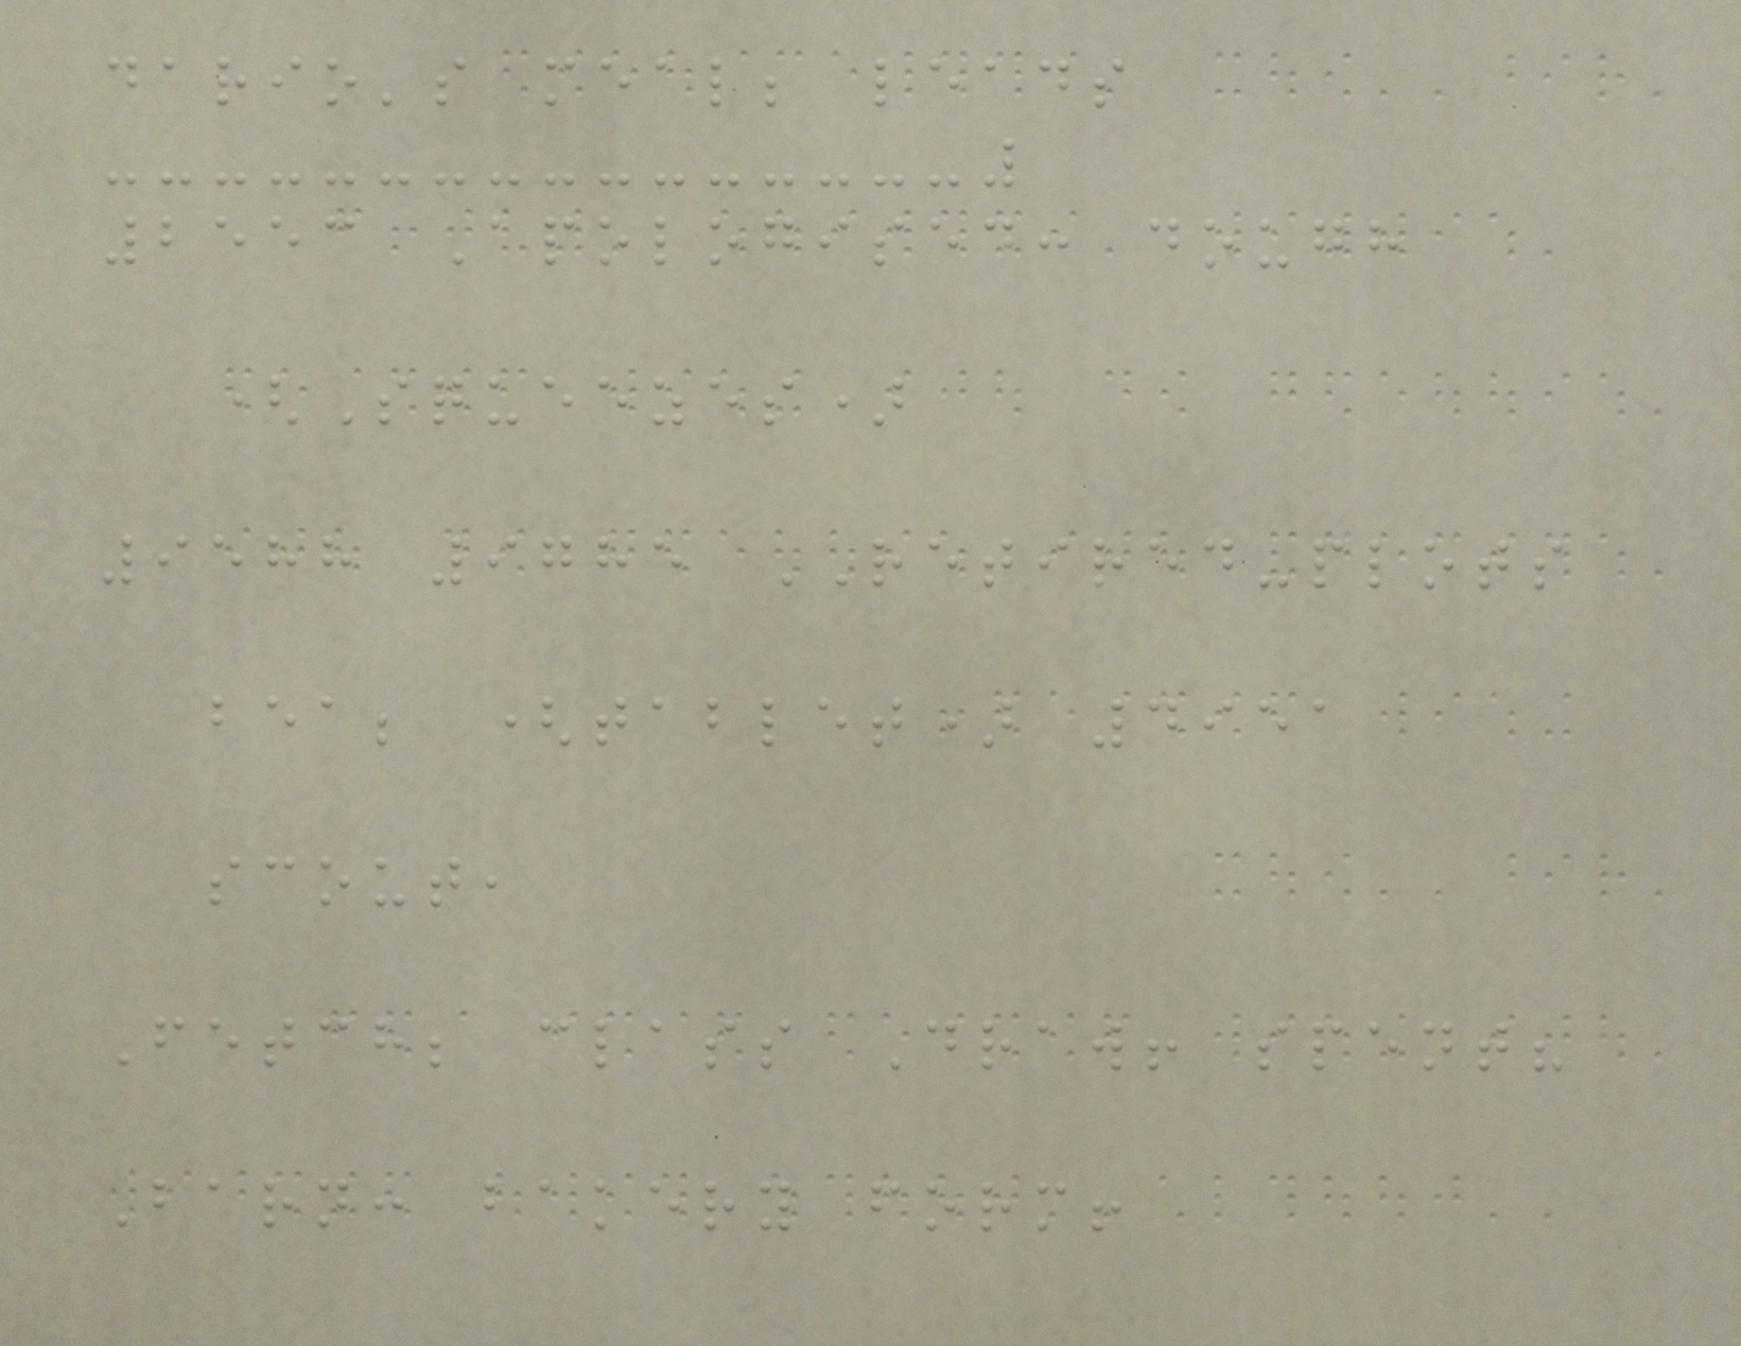dario's meal; leads
2553 Apologised: dough
(Squeezes)
9588 9785 RETIRED-plots
bea; (tablet) 4951
scout,
Fetch; class Draw! spent?
Barn: bakery form!
